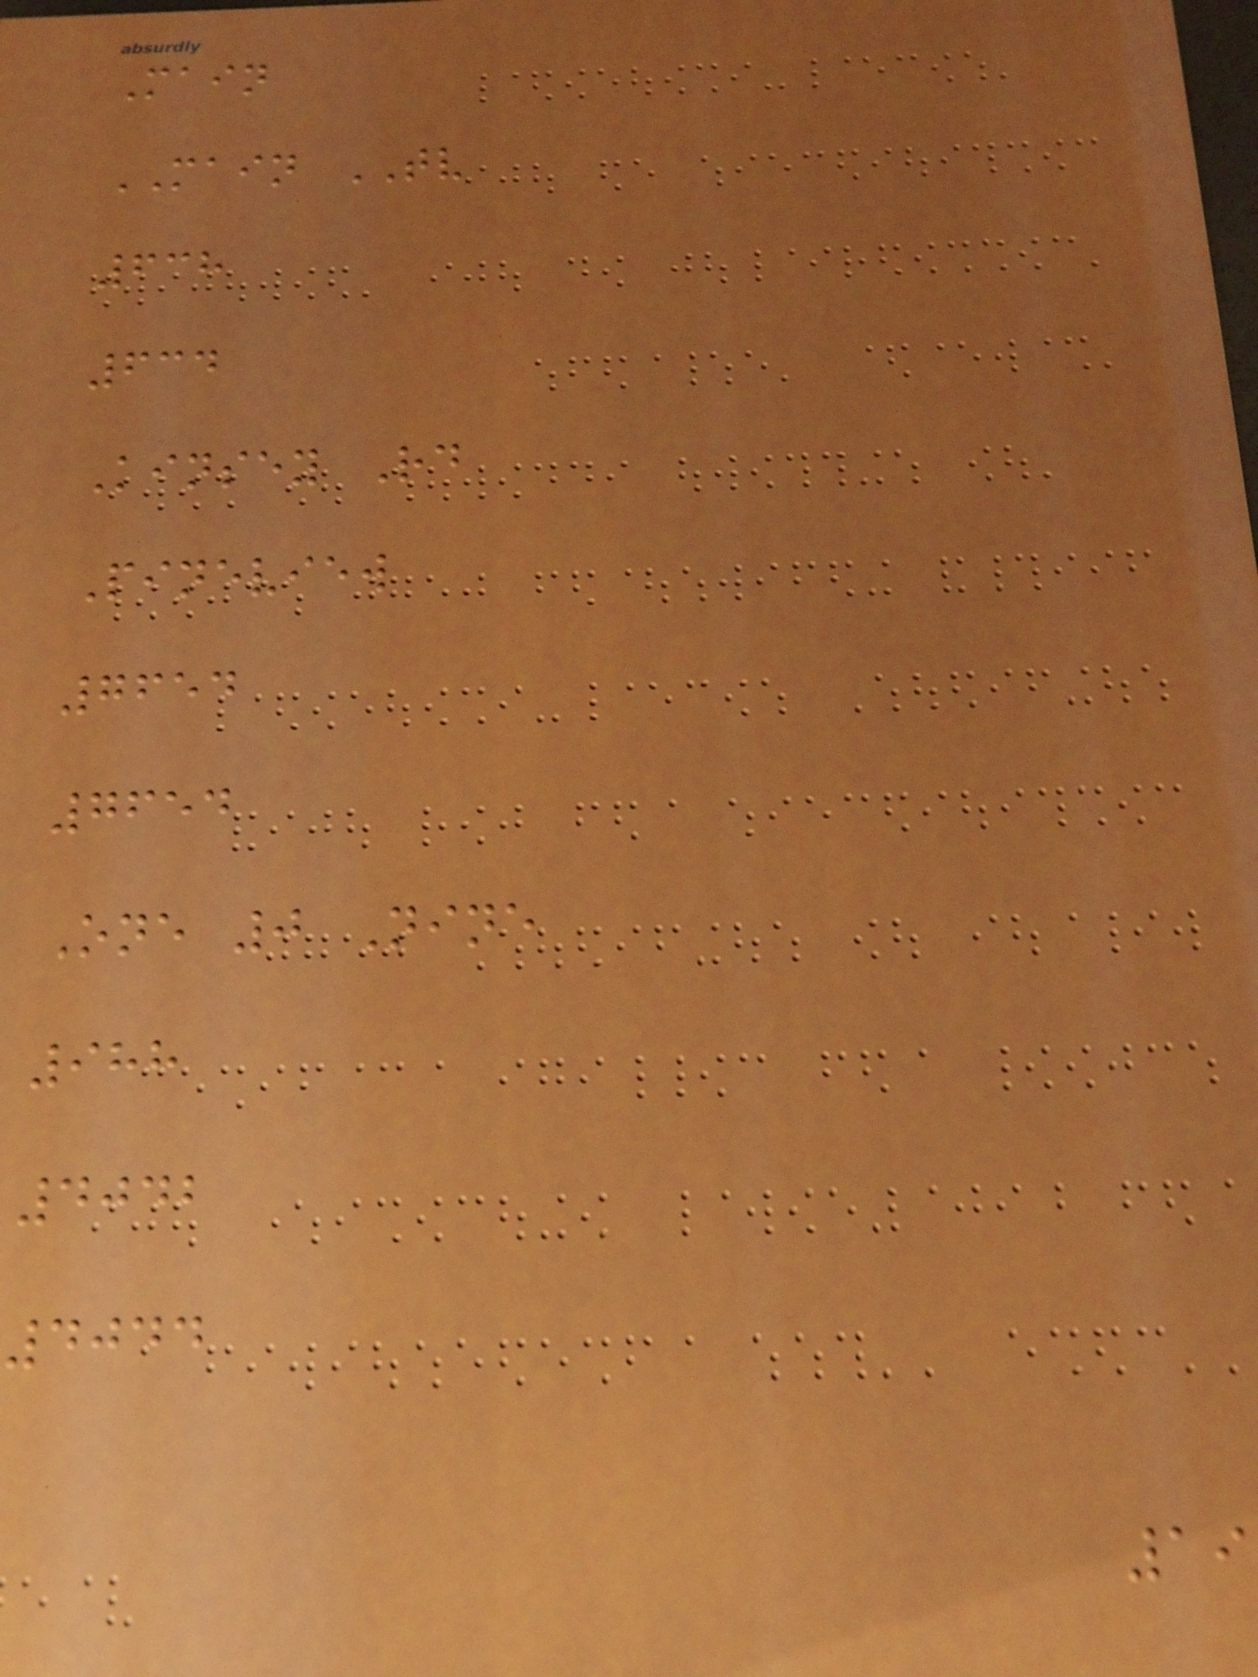Main
MAIN TV
638
634
Kinsey Rd
Pineview
7654
7654
One 0 Nine
988
4042
4044
